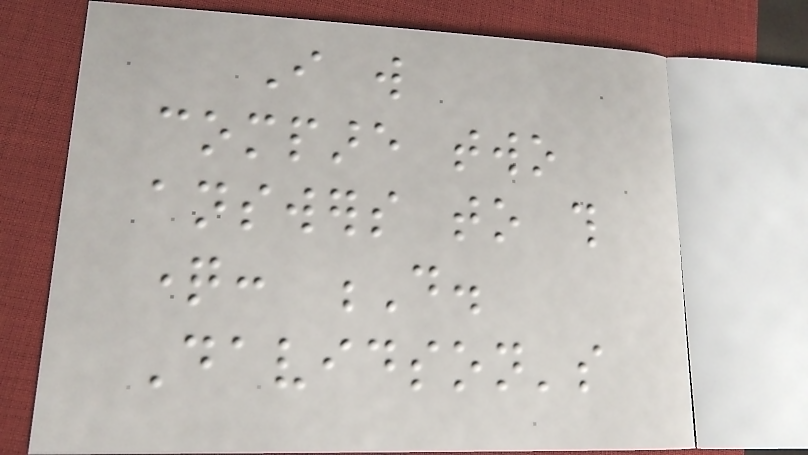I will
compare two
answers to this
question: D.
Davidson's
